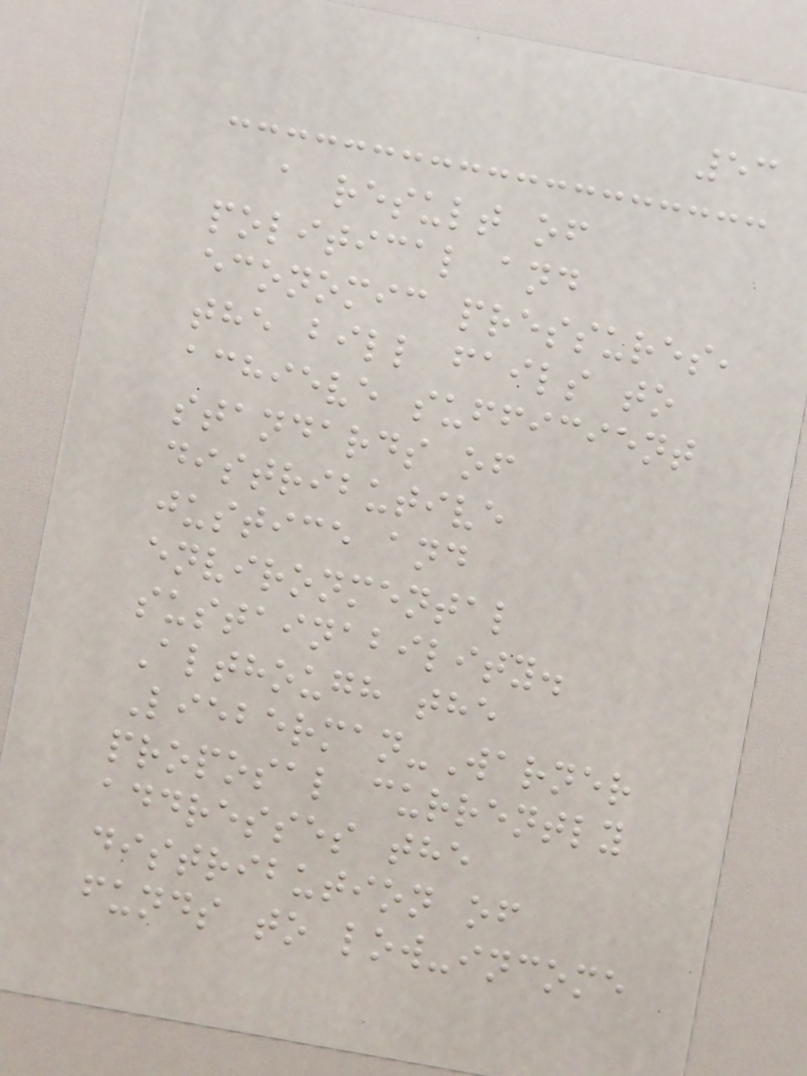53
a result of
political and
economic pressures,
the bill fails to
achieve sufficient
standards of
distributive
justice and
environmental
sustainability.
Although the
Lieberman-Warner
proposal currently
addresses the
distribution of
funds to low-income
